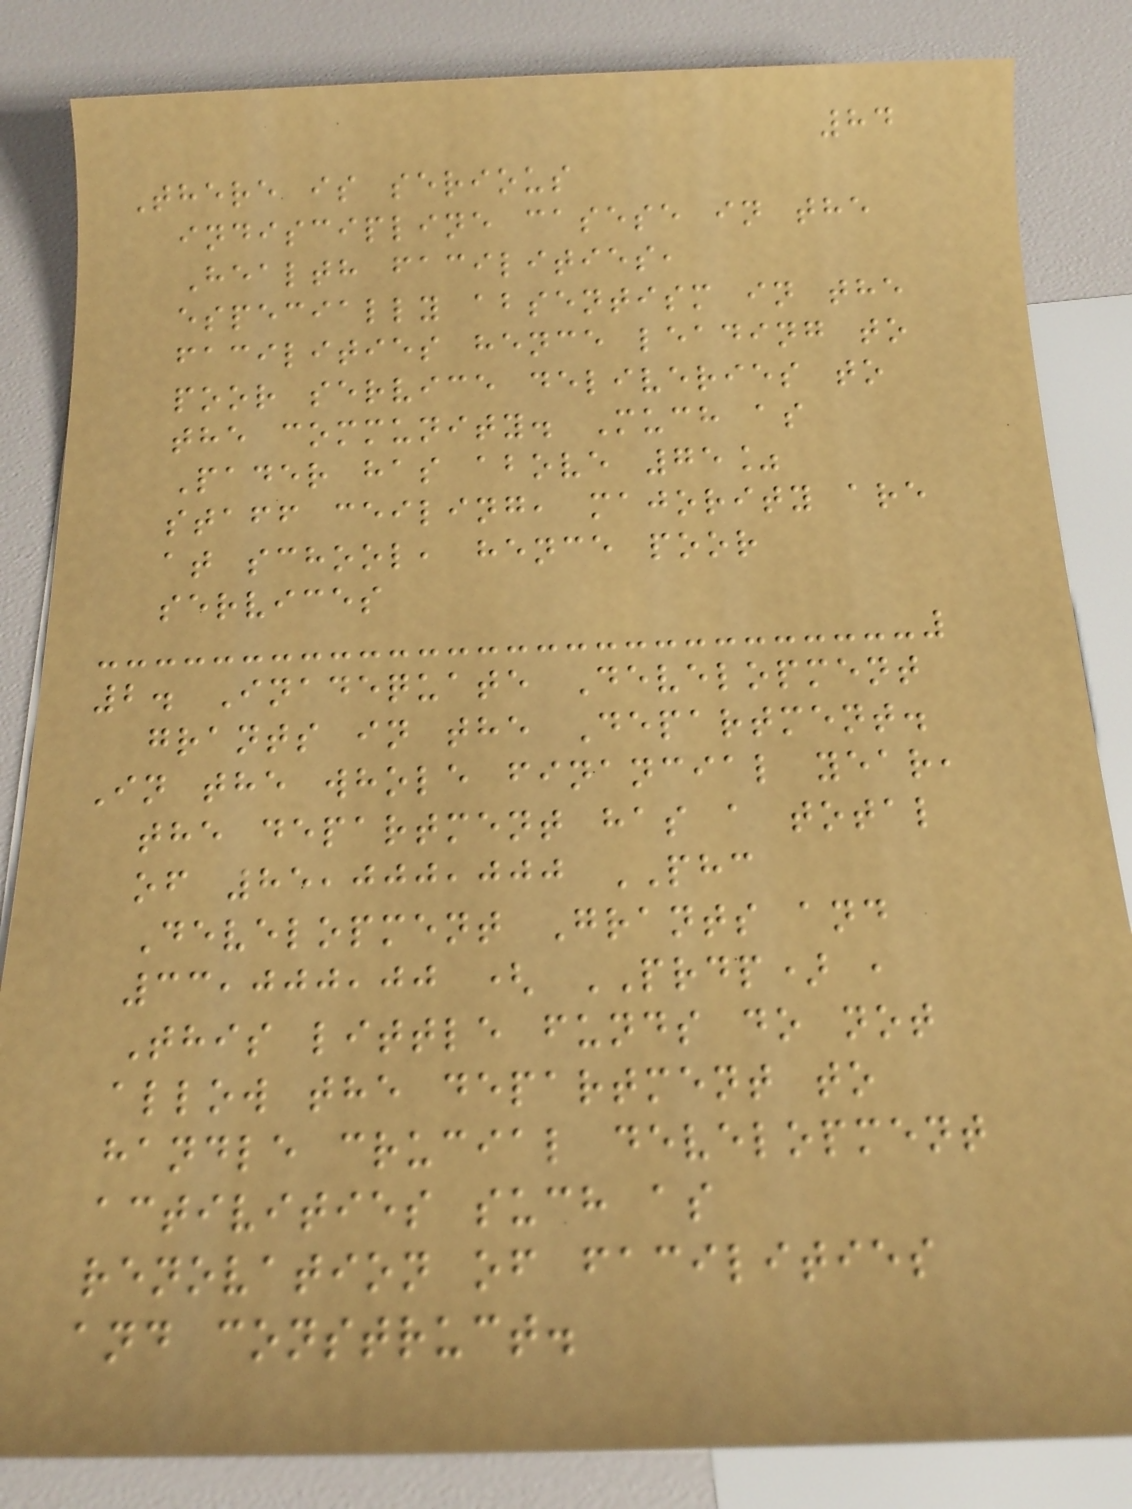84
There is serious
indiscipline casese in the
Health facilities,
especially absentism in the
facilities hence leading to
poor service deliveries to
the community. Much as
Pader has above 75%
staff ceiling, majority are
at school, hence poor
services
2. Inadequate Development
grants in the Department.
In the whole financial year,
the department has a total
of 85,000,000 PHC
Development Grants and
33,000,00 ( PRDP) ,
This little funds do not
allow the department to
handle crucial development
activities such as
renovation of facilities
and construct.
